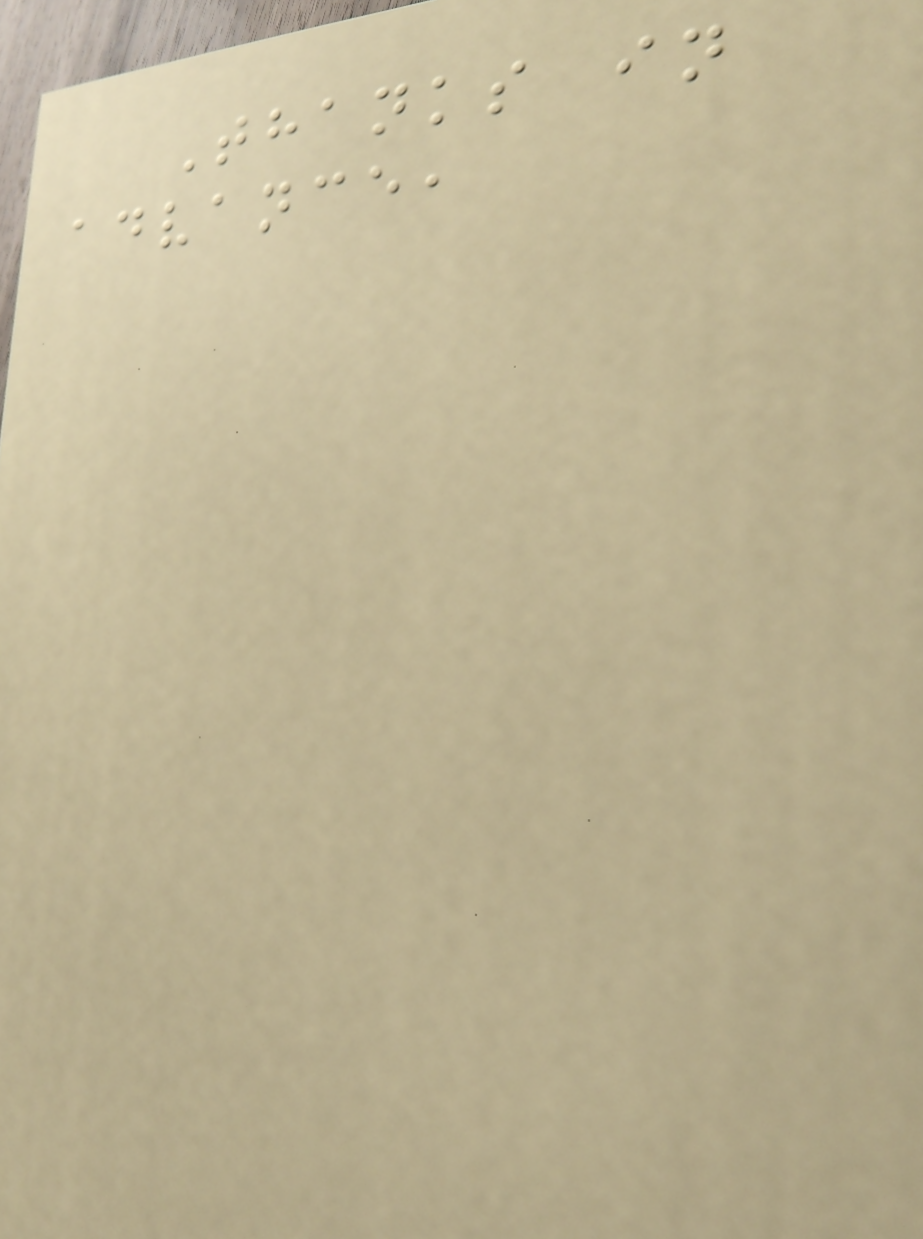Thanks in
advance,
